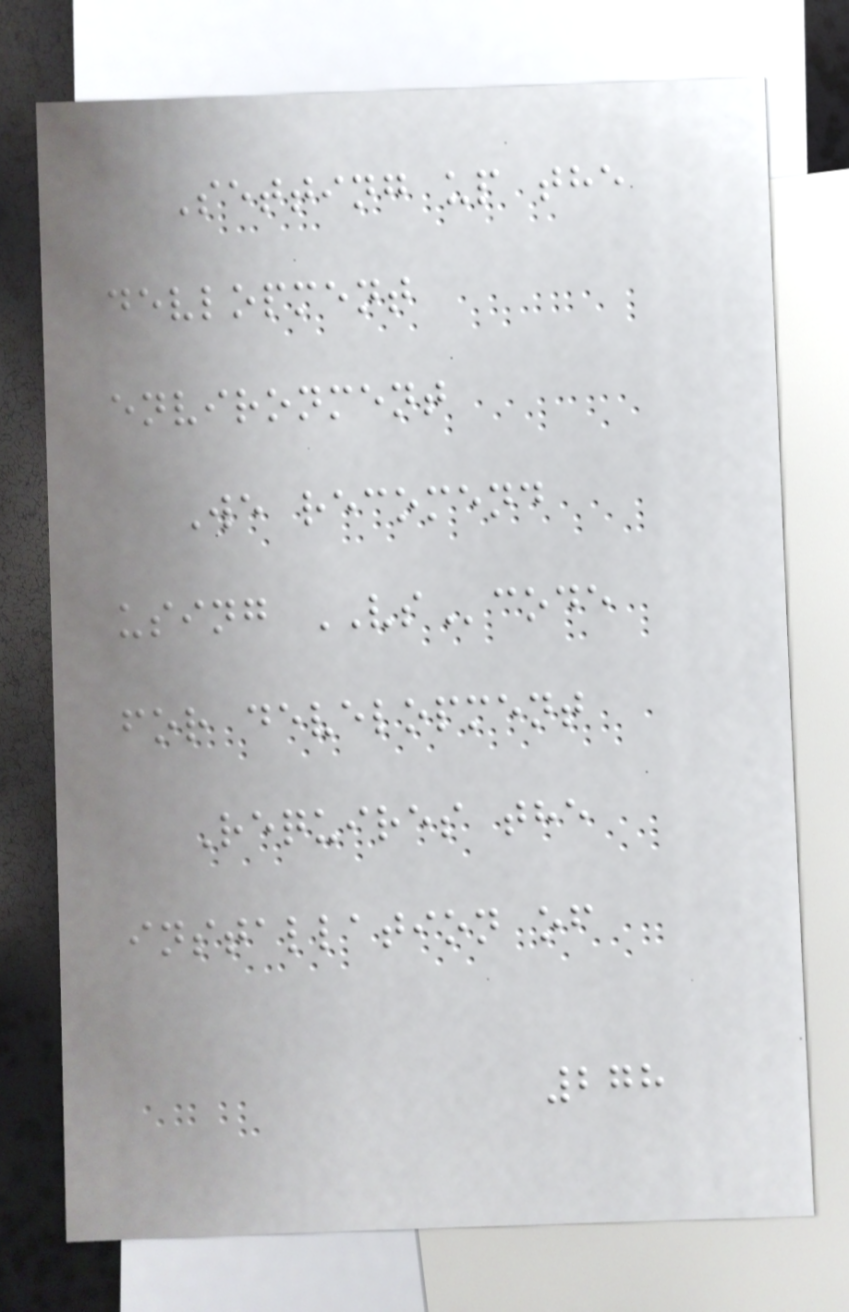Setting up the
devlopment
environment
We recomend
using VScode
for development
Requires the
installation of
278
